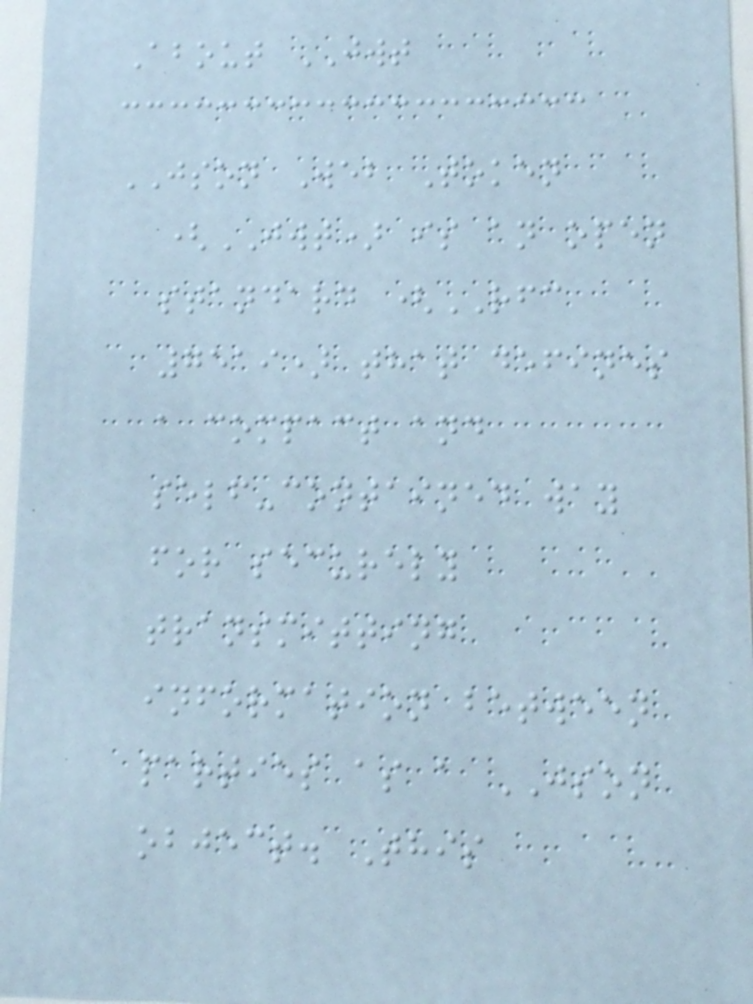About JWT
JSON Web Token
(JWT) is an open
standard (RFC
7519) that defines
a compact and
self-contained way
for securely
transmitting
information between
parties as a JSON
object. This
